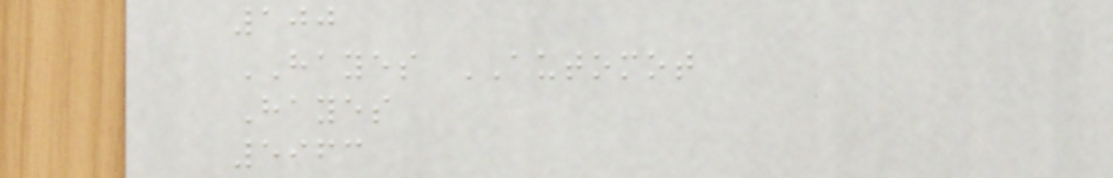100
HAYES AUTOMOT
Hayes
5963
